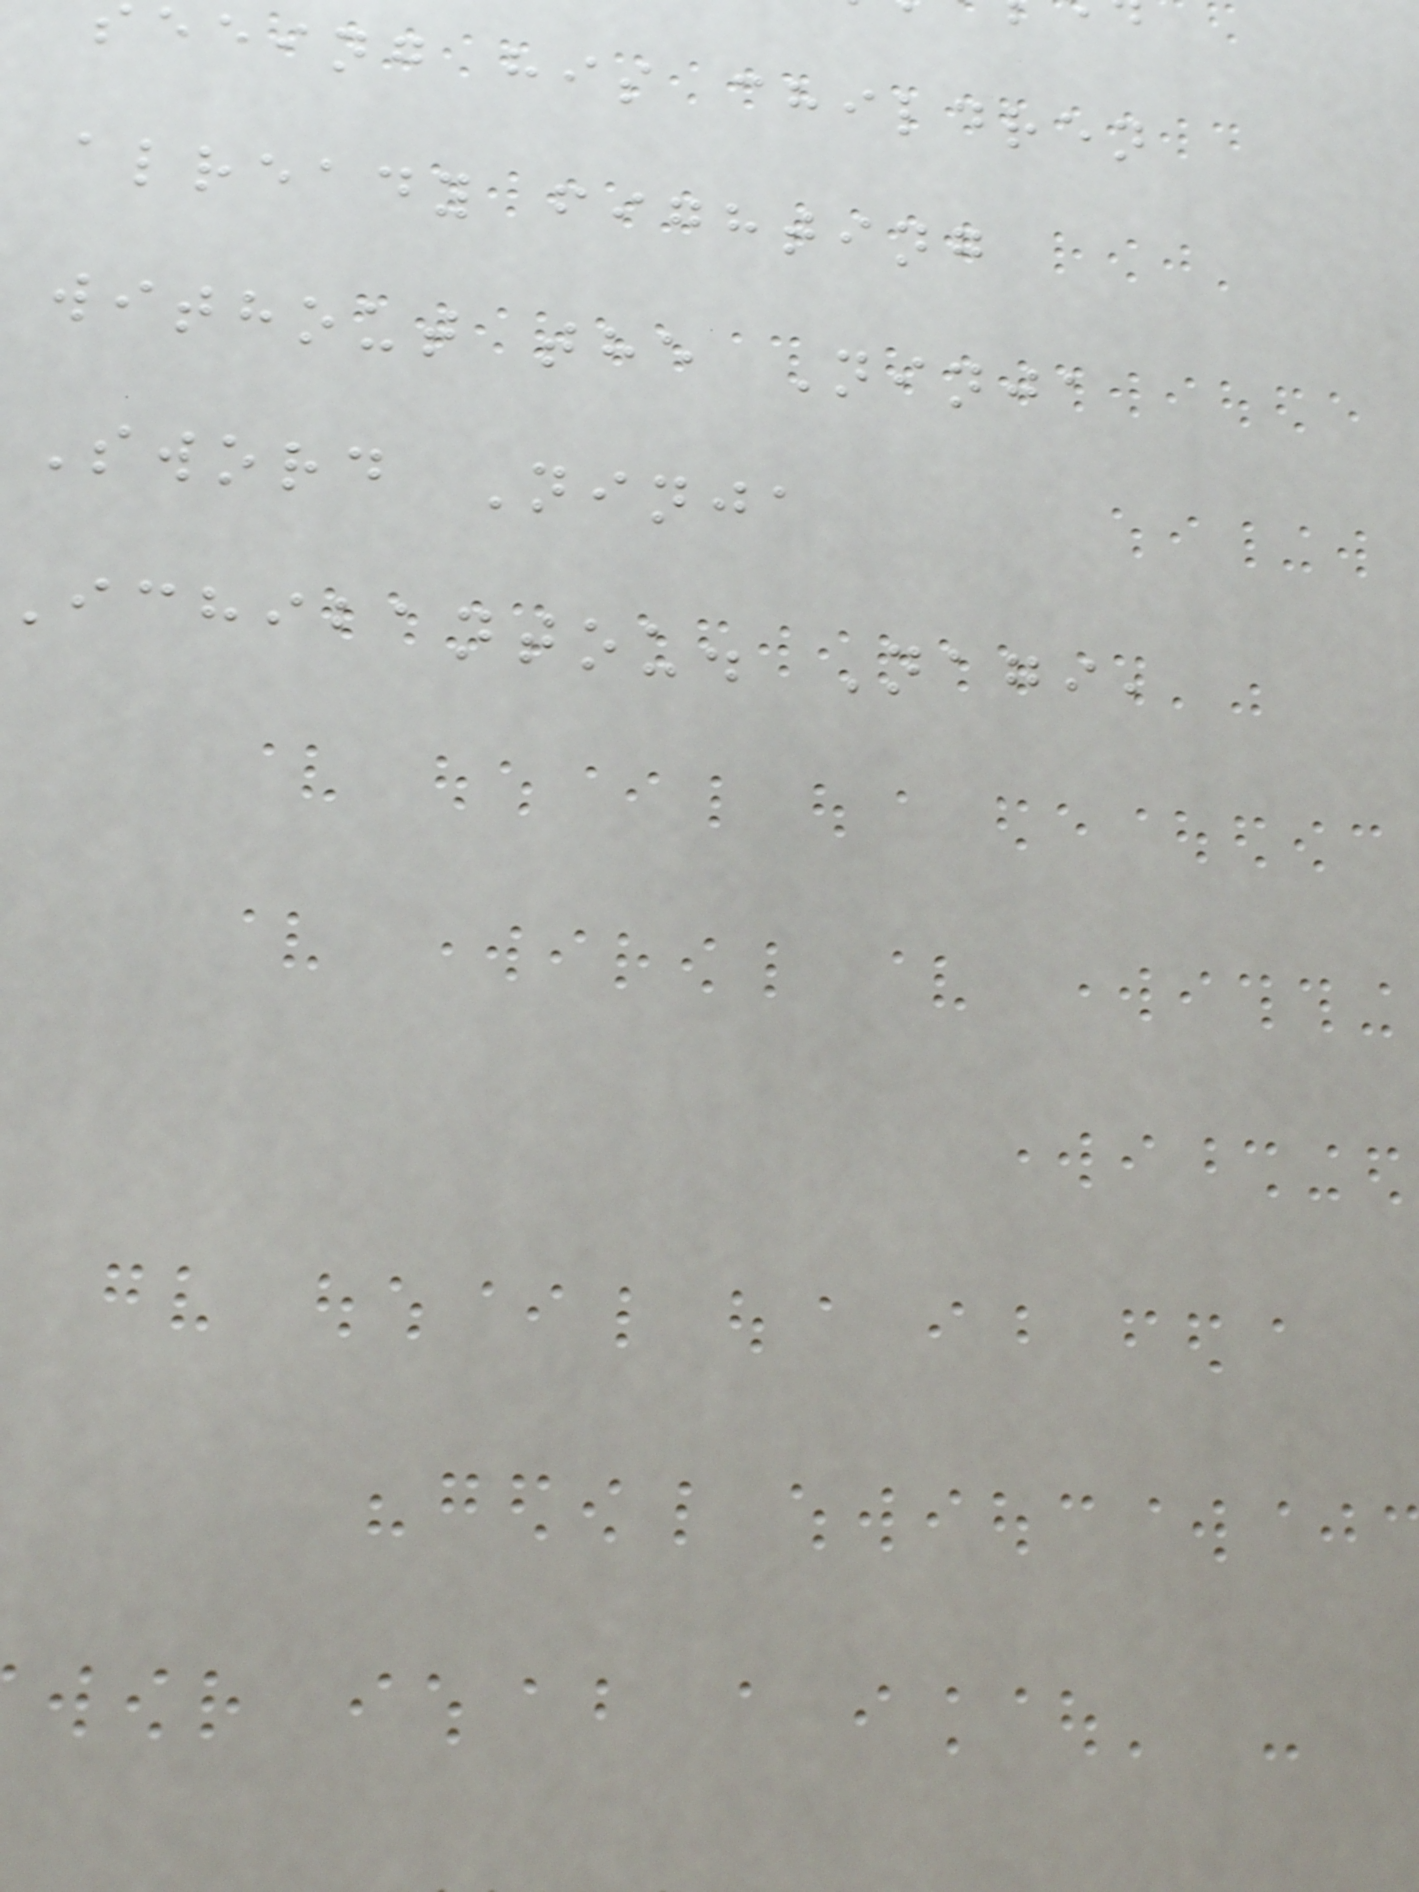eeing his children
already fighting
without the Ninja
Sword Ninja
ichibantou. Nagi,
